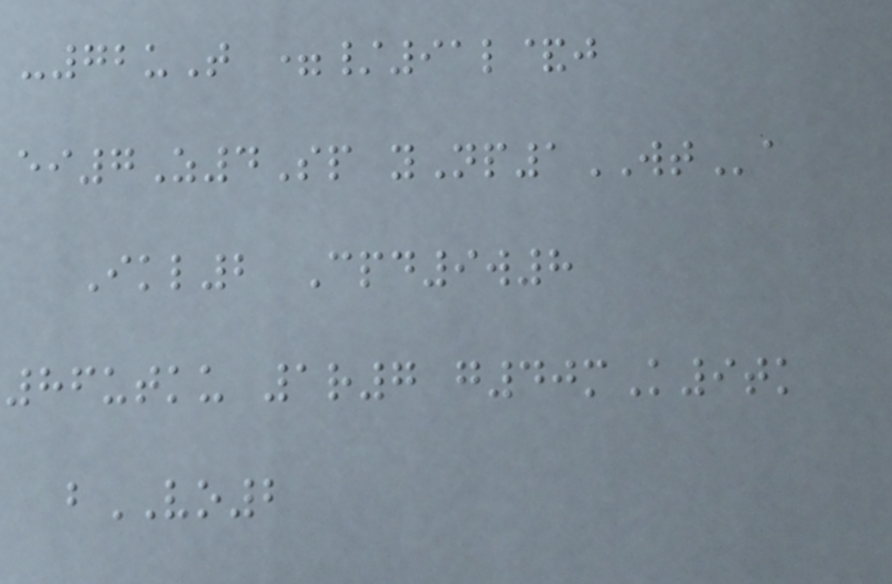-72uT =/91l&j
ei7Z4Sp yNp1WTa
Ikl2 Cpd9w8
86utku 1r7 g40mK9tk
bVO2
